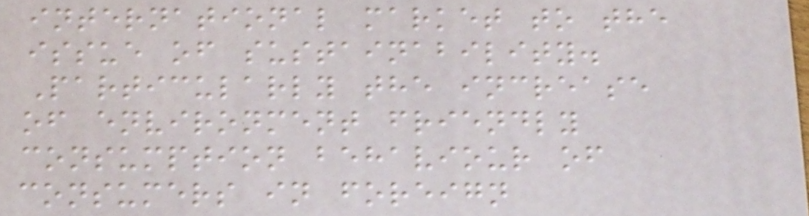international market to the
issue of sustainability.
Particularly the increase
of environment friendly
consumption behaviour of
consumers in foreign
